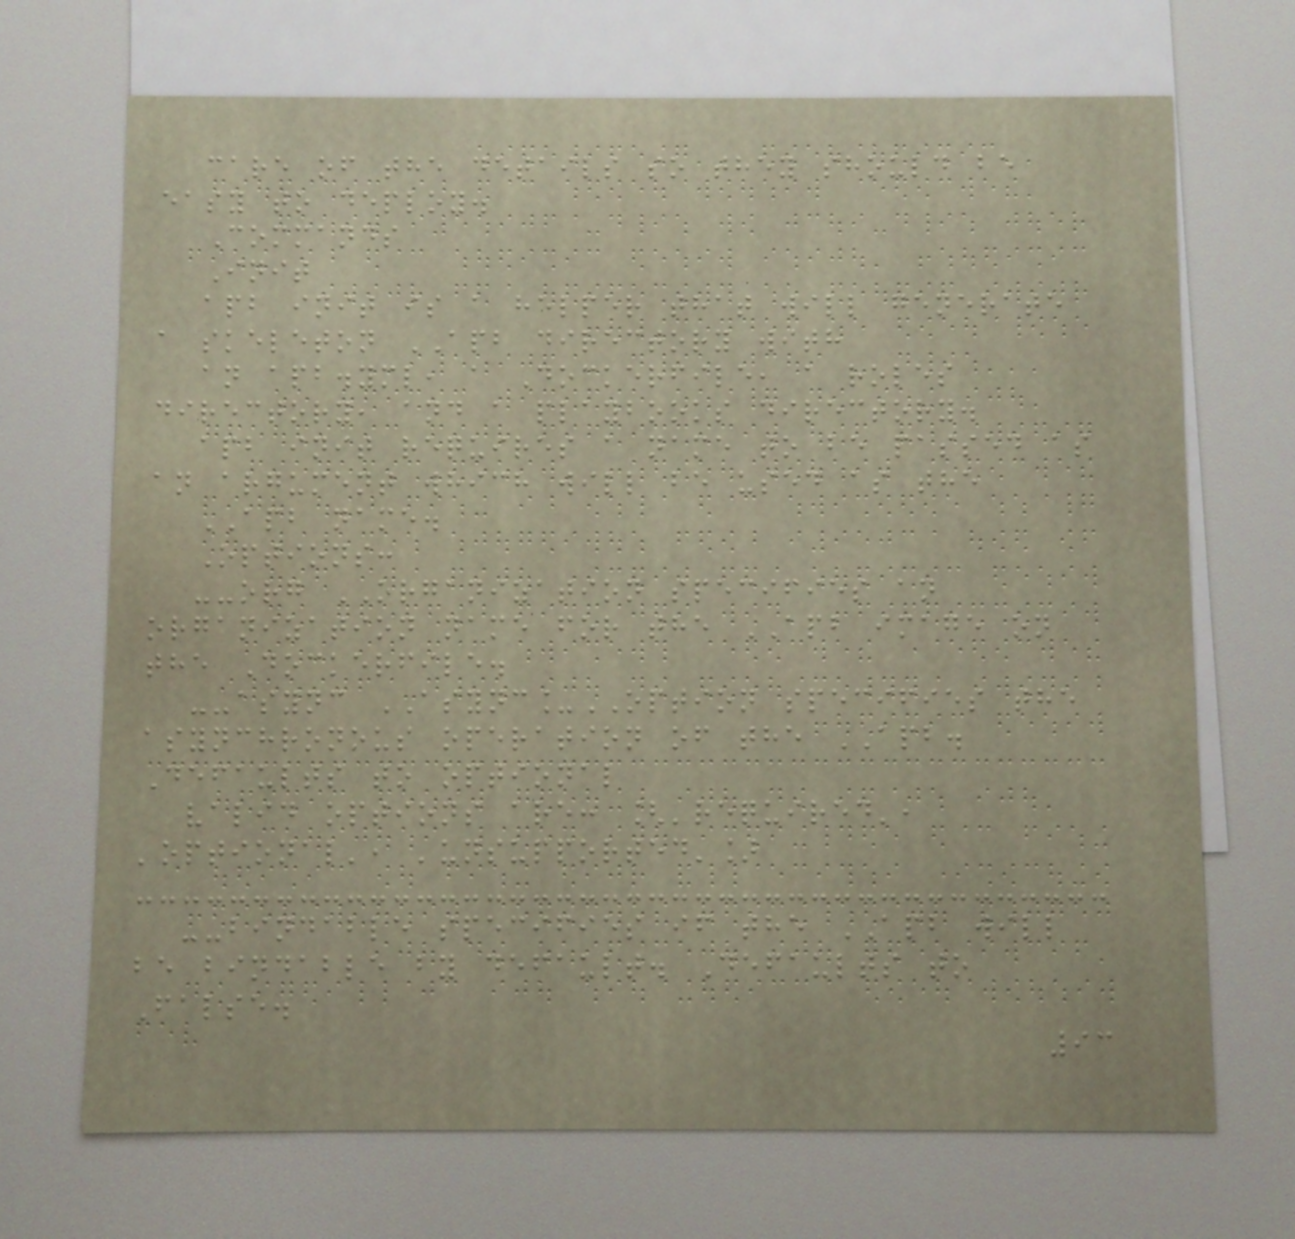care of the details so they should be
easy to deploy.
Commands
Init
apb init is a helper that will generate
a skeleton APB directory with
an apb.yml, a Dockerfile, a roles
directory, and a playbooks directory.
apb init requires a name to be passed as
an argument which will be used as the
APB name.
Options:
--org ORGANIZATION specifies an
organization name for the APB image on
the Dockerfile.
--async ASYNC_OPTION specifies the
asynchronous operation of the APB.
Defaults to optional
valid options are: ['required',
'optional', 'unsupported']
--bindable specifies if the APB will
be bindable by default. Defaults to
False.
93
